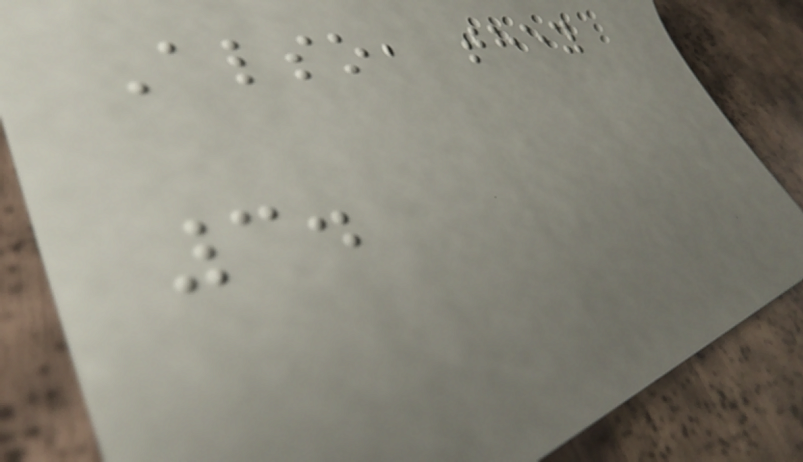Also, they
3.
